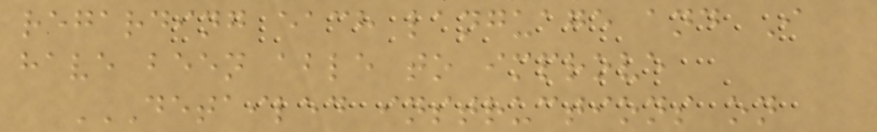regarding each language and I
have been able to improve
DETAILED INSTRUCTIONS ON
